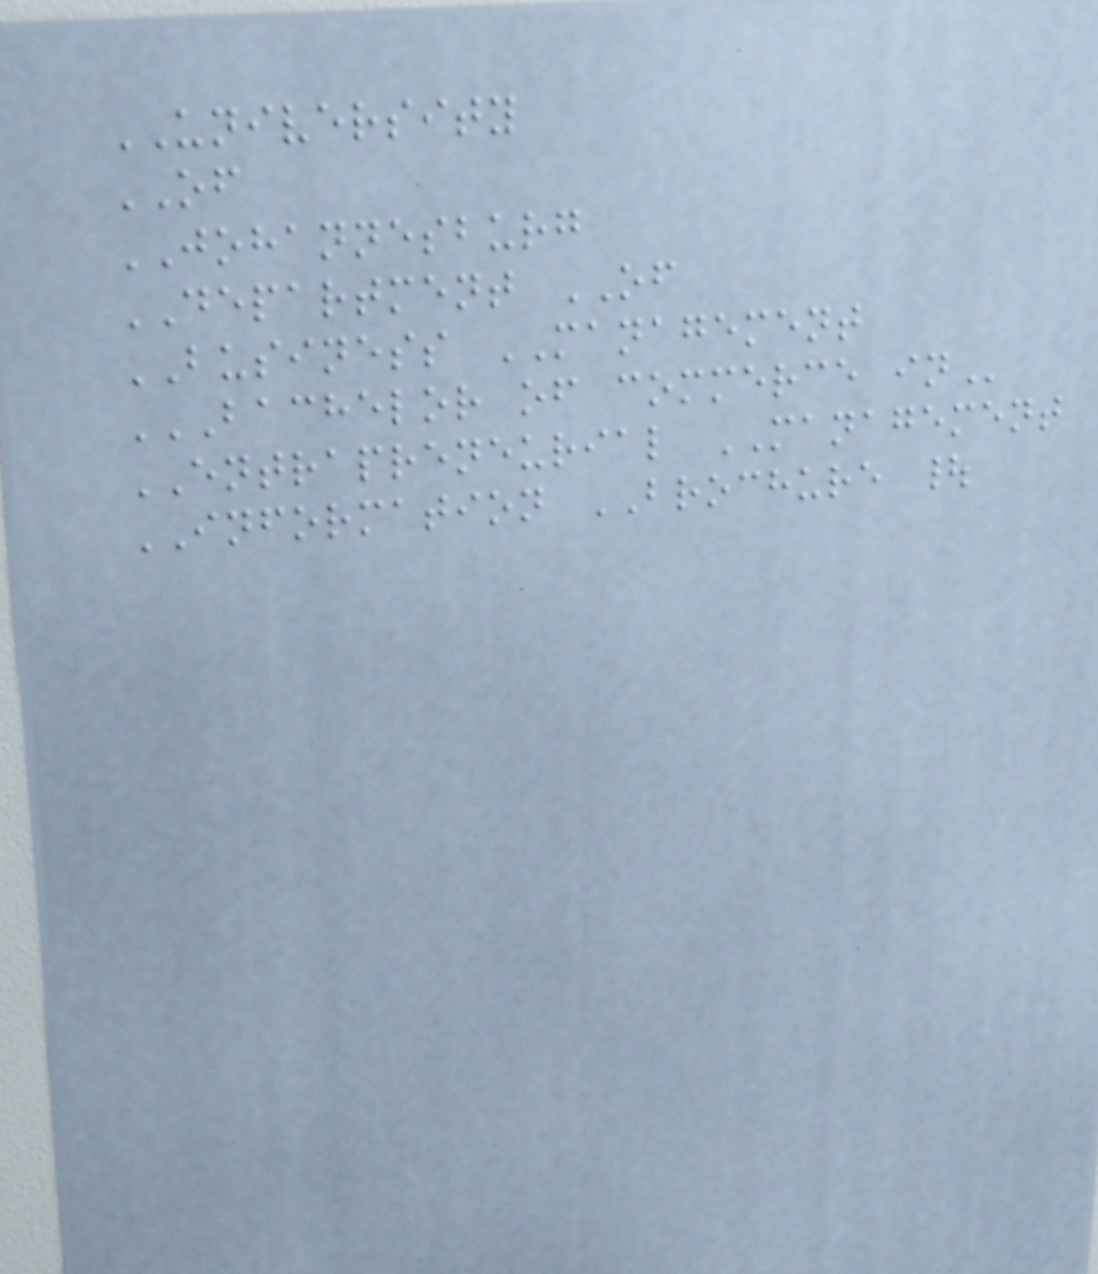UNIVERSITY
OF
JOHANNESBURG
DEPARTMENT OF
BUSINESS MANAGEMENT
BACHELOR OF COMMERCE IN
ENTRAPRENEURIAL MANAGEMENT
INFORMATION BROCHURE |
